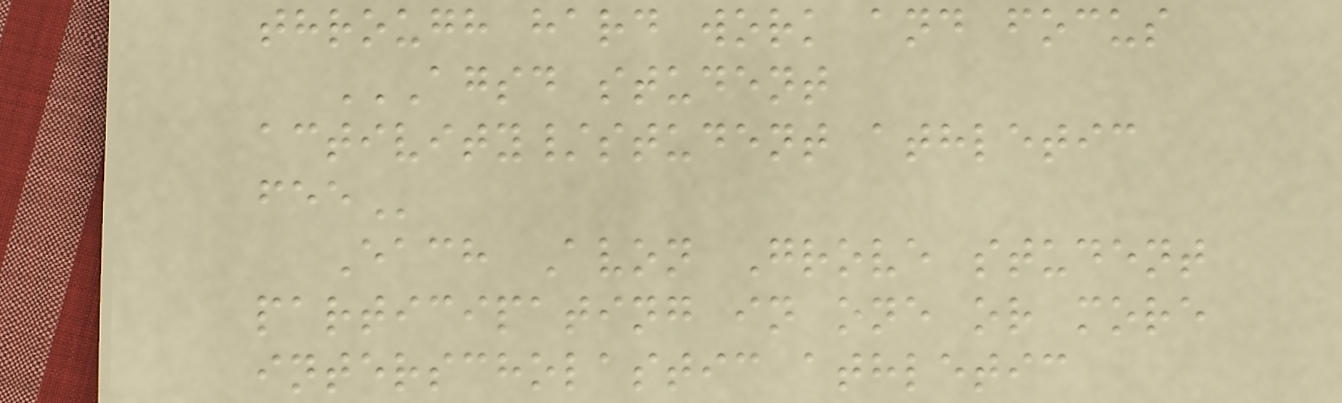through hard work and focus
AGSD STUDENT
ACTIVITY/STUDENT ATHLETIC
FEE
Each Avon Grove student
participating in one or more
interscholastic athletic
